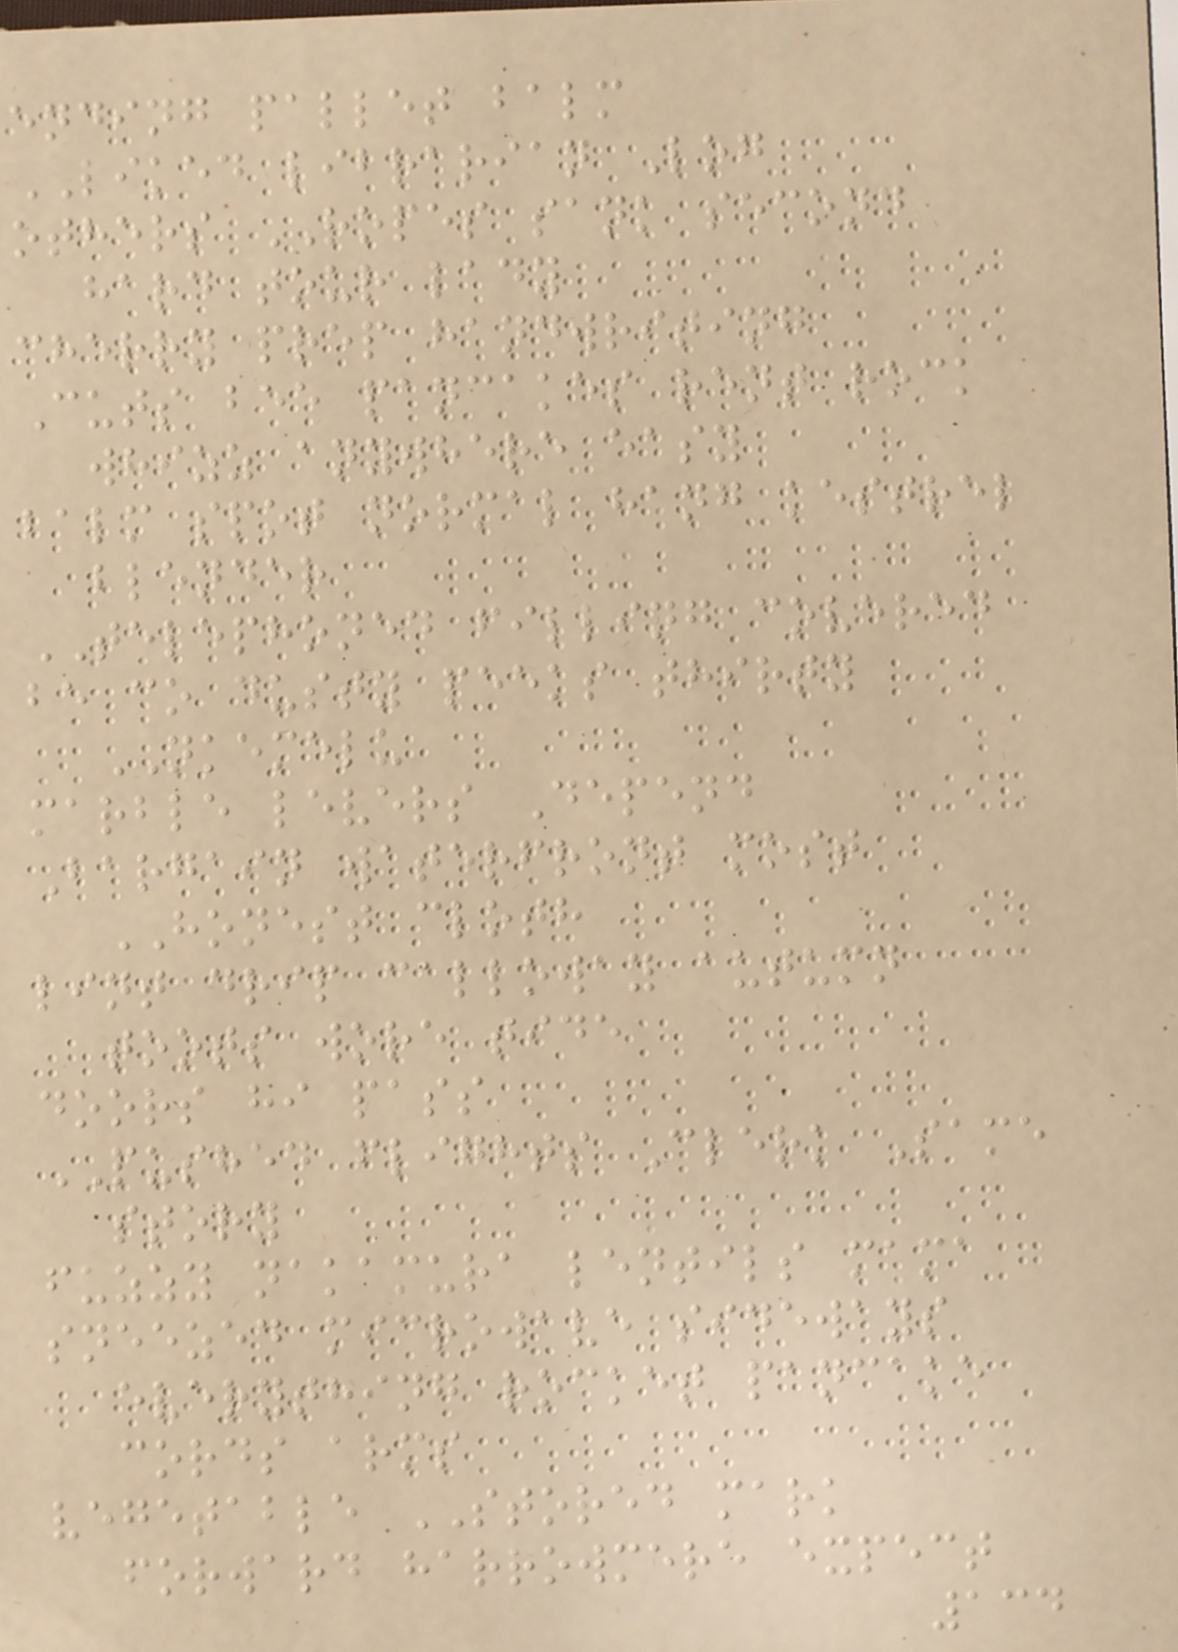ending pallet balm
LIKED librarian Log
others ROPES sank second
hard tour lady
cherry prep handwriting
Cuts bee pancakes rent rock
whizz anywhere easy
balm spot normal hang kestrel
blender
TELEPHONED filling covered
be co dusty peeks thirty
NKEMELU
marble levers Depend
Bargain waterfront most
HONEST cloth
lint drip calloway autumn
toots wore tide
doors hi pass
PUSHED flights Clerk Same
story
fuzzy nakamura lentils mama
sneezed microwave sideways
everything rocket pancake
cords arms
vegetable STORED mark
forward harrowmere expect
134
